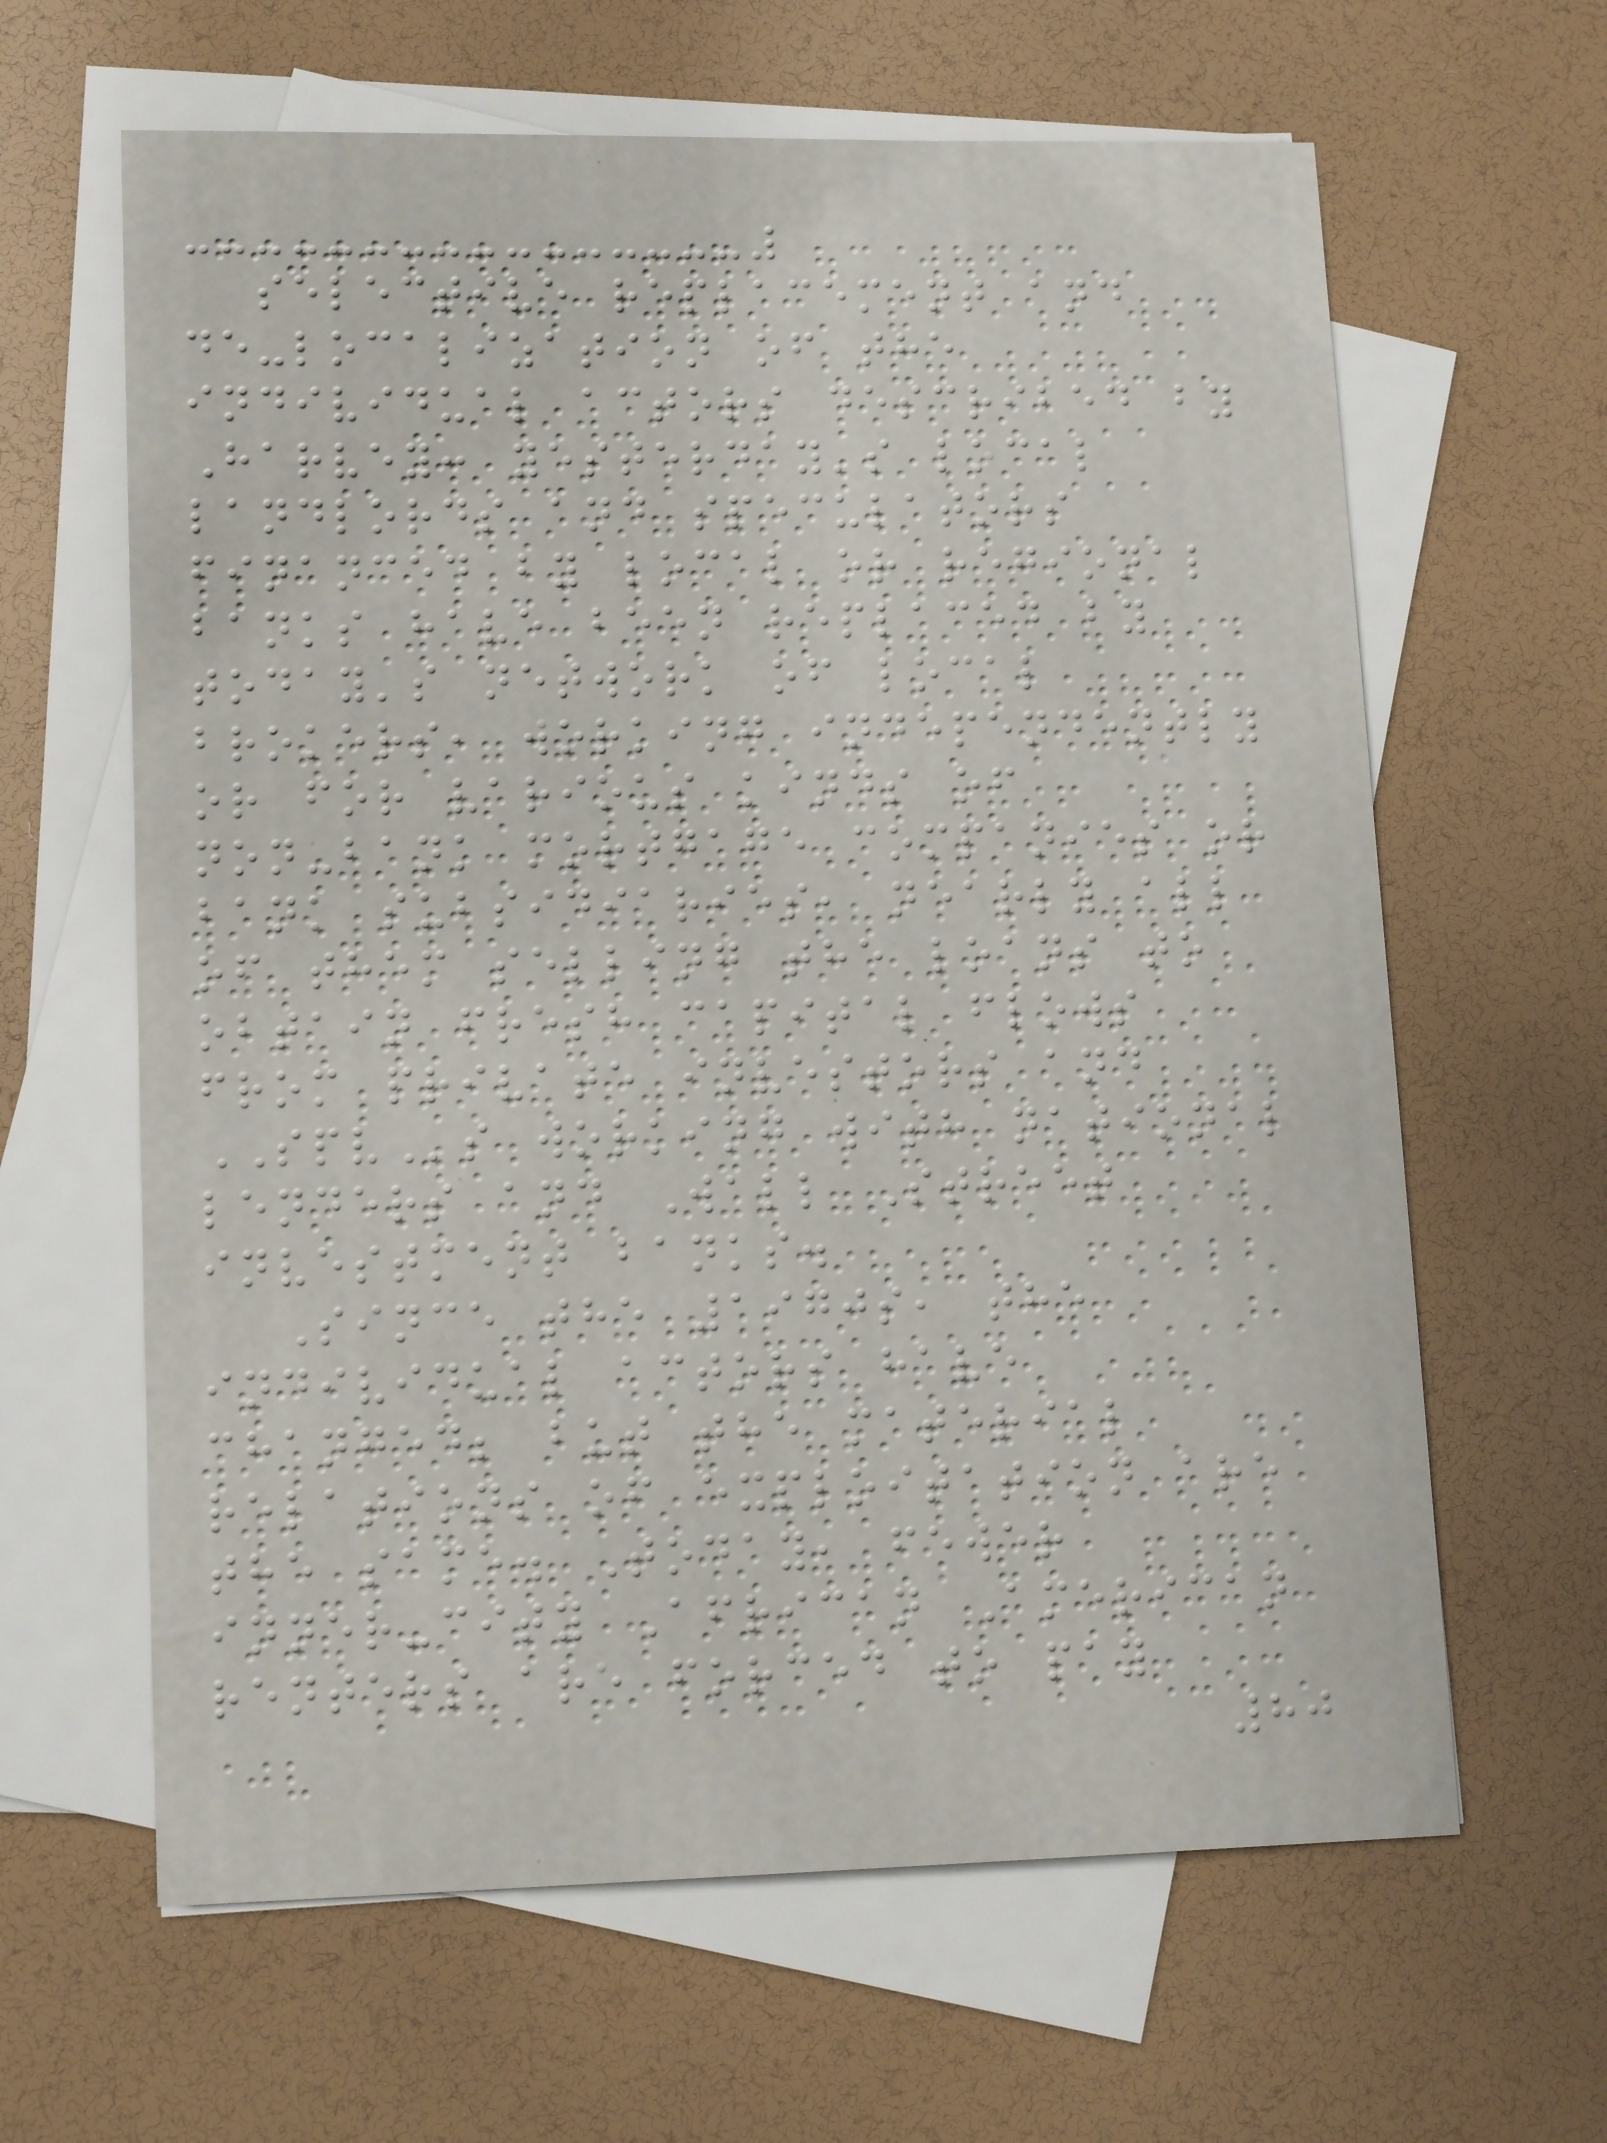selective replacement and
de-localization of the
individual actors described by
Harvey: yesterday's local
landlords and speculators
financed by local or regional
banks have been replaced by
today's network of local
brokers, working independently
or for various kinds of
non-bank mortgage companies or
bank subsidiaries, nearly all
of them selling the loans to
obtain fresh capital flows
from private investors and
SPVs working with national
lenders and Wall Street
investment banks.
Since the 1970s, the
individual actors have
changed; but the material
relations of exploitation are
the same. Today, fewer
inner-city African American
renters are forced to pay
80
